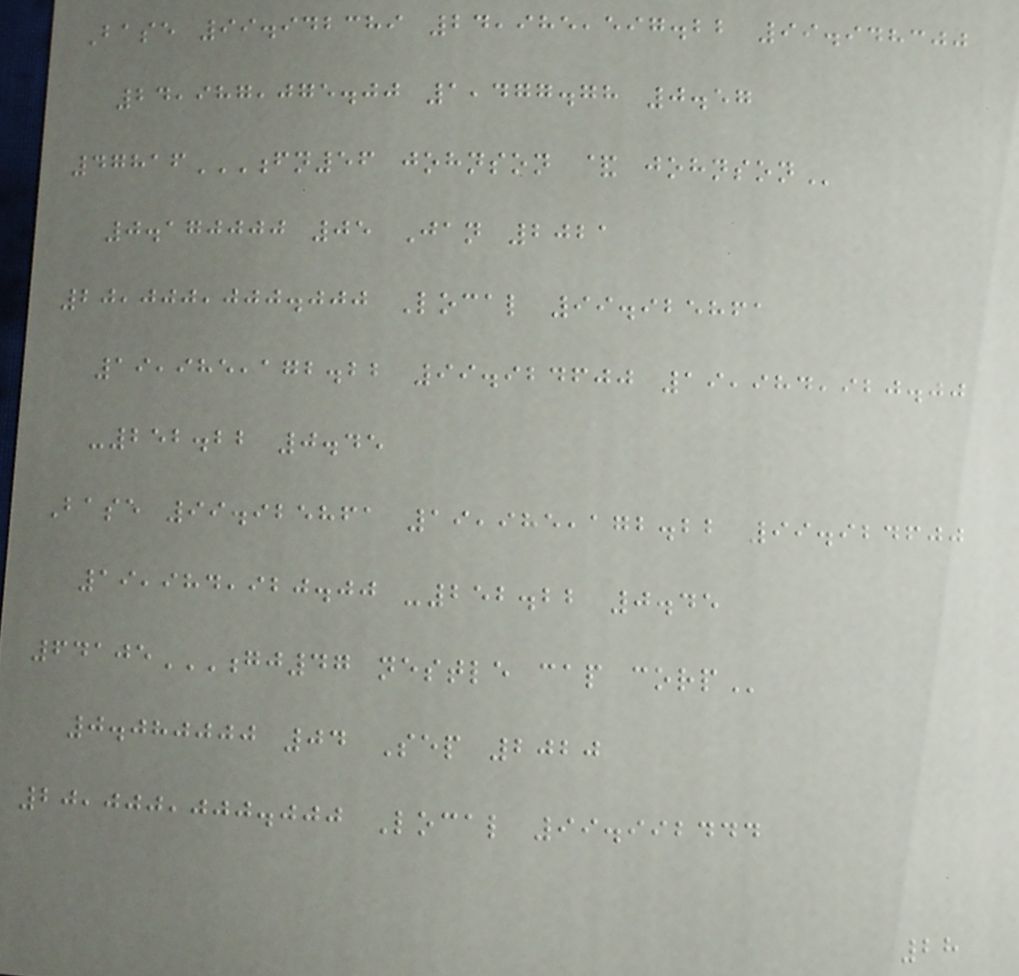Base 99.942389 24,985,597.22 99.948300
24,987,075.00 1,477.78 0.57
47816FN56 JOHNSON & JOHNSON
0.170000 05 Jan 2021
20,000,000.000 Local 99.925861
19,985,172.22 99.924600 19,984,920.00
-252.22 0.45
Base 99.925861 19,985,172.22 99.924600
19,984,920.00 -252.22 0.45
64105GJ47 NESTLE CAP CORP
0.080000 04 Sep 2020
20,000,000.000 Local 99.992444
28
